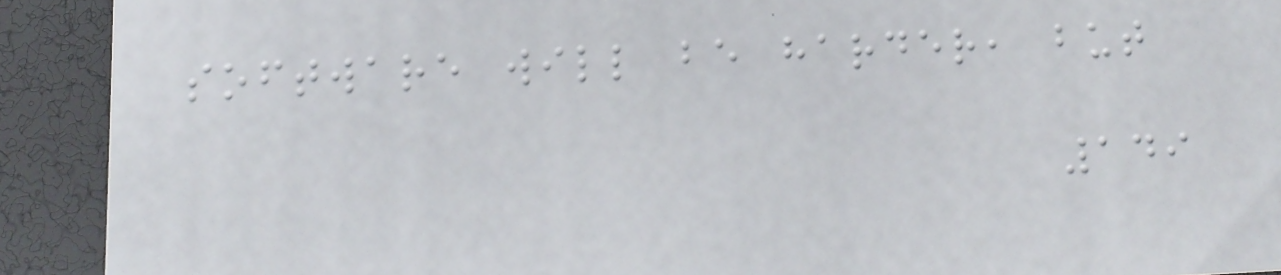software will be harder, but
149
